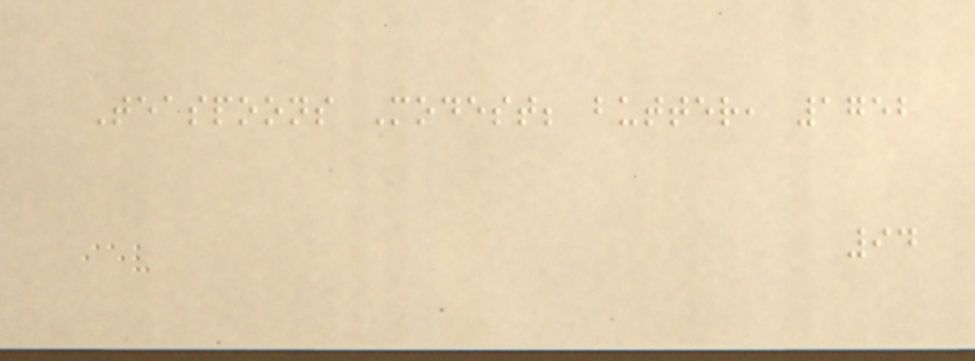Teaspoons Modest; butter, 1752
94
